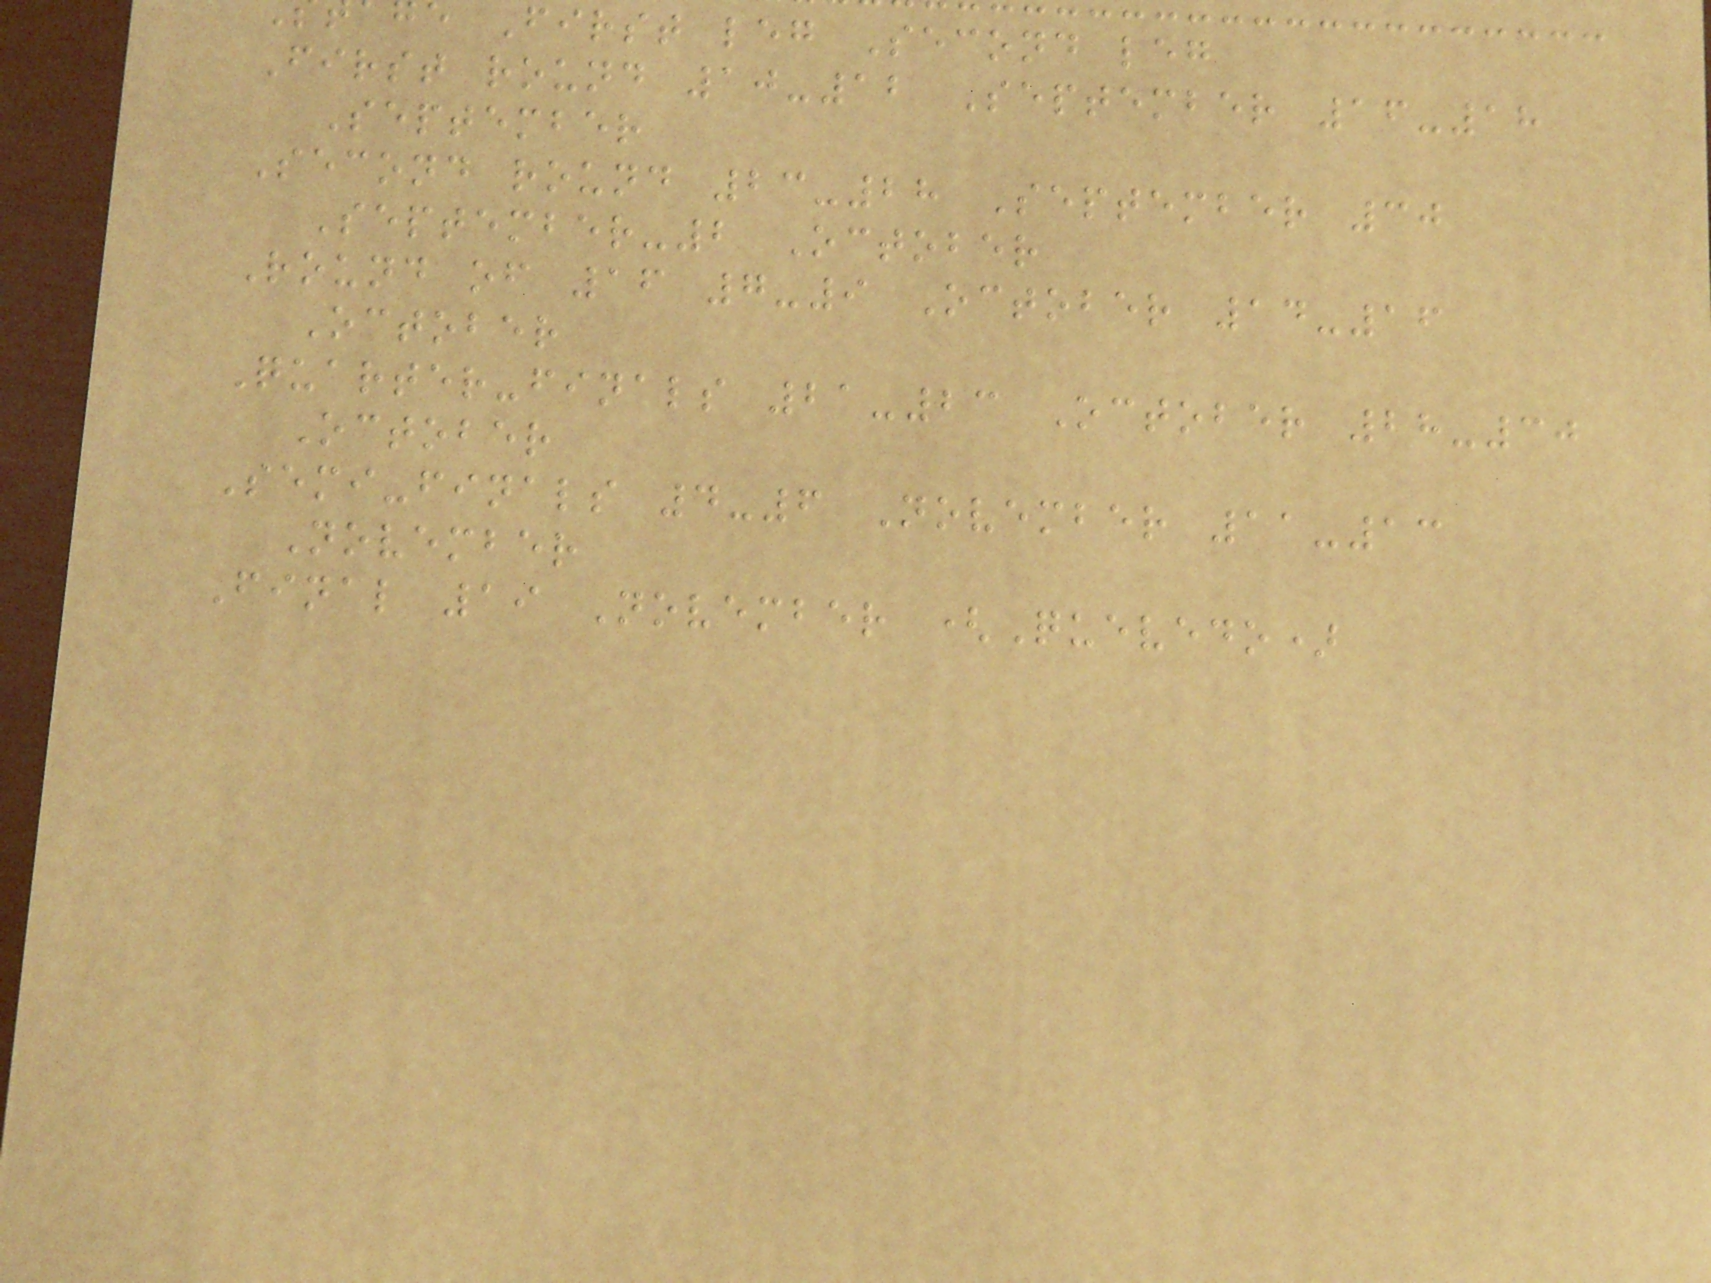e First leg Second leg
First round 10-12 September 16-18
September
Second round 23-28 September 30
September-2 October
Round of 16 7-9 October 14-16
October
Quarter-finals 21-23 October 28-30
October
Semi-finals 4-6 November 11-13
November
Final 19 November (Quevedo)
